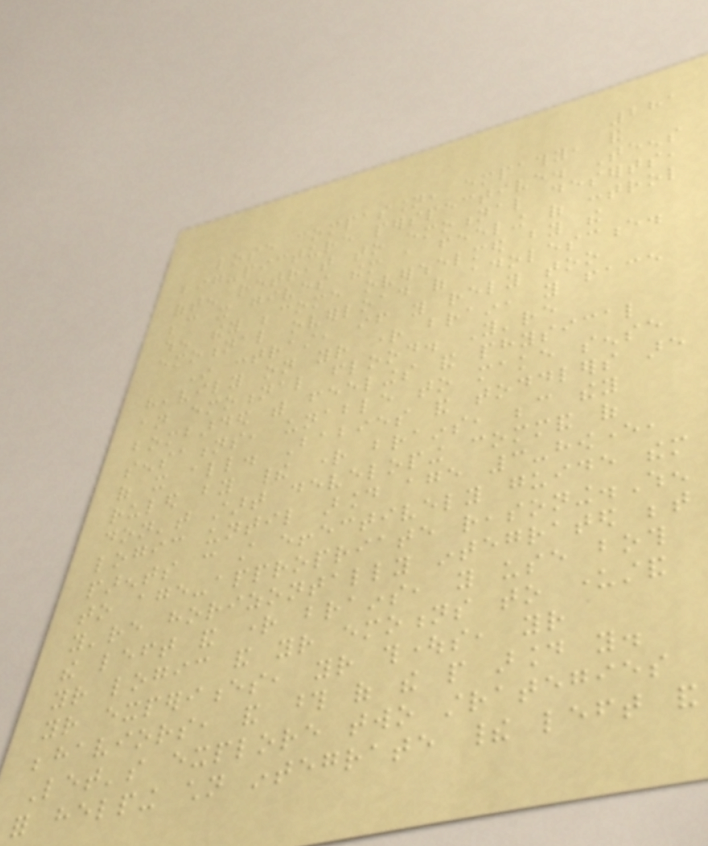281
lose compassion, empathy, and
big-picture perspective. Teens
often retreat to emotional deserts,
because it gives them a feeling of control
when they become overwhelmed by the
emotional overload of adolescence.
In contrast, if you rely too
heavily on your right brain, you face
an emotional flood. You're
bombarded with feelings and physical
sensations, unable to make sense
of it all. Babies and toddlers are
ruled by their right brains, because they
don't start developing command of
logic until around age 3-however,
parents can still effectively guide them
to age-appropriate reasoning.When
you're horizontally integrated between
the left and right brains, you use both
your logic and your emotions to understand
your experiences, your thoughts, your
behaviors, and those of the people around you.
Let's explore two strategies
for helping children integrate their left and
